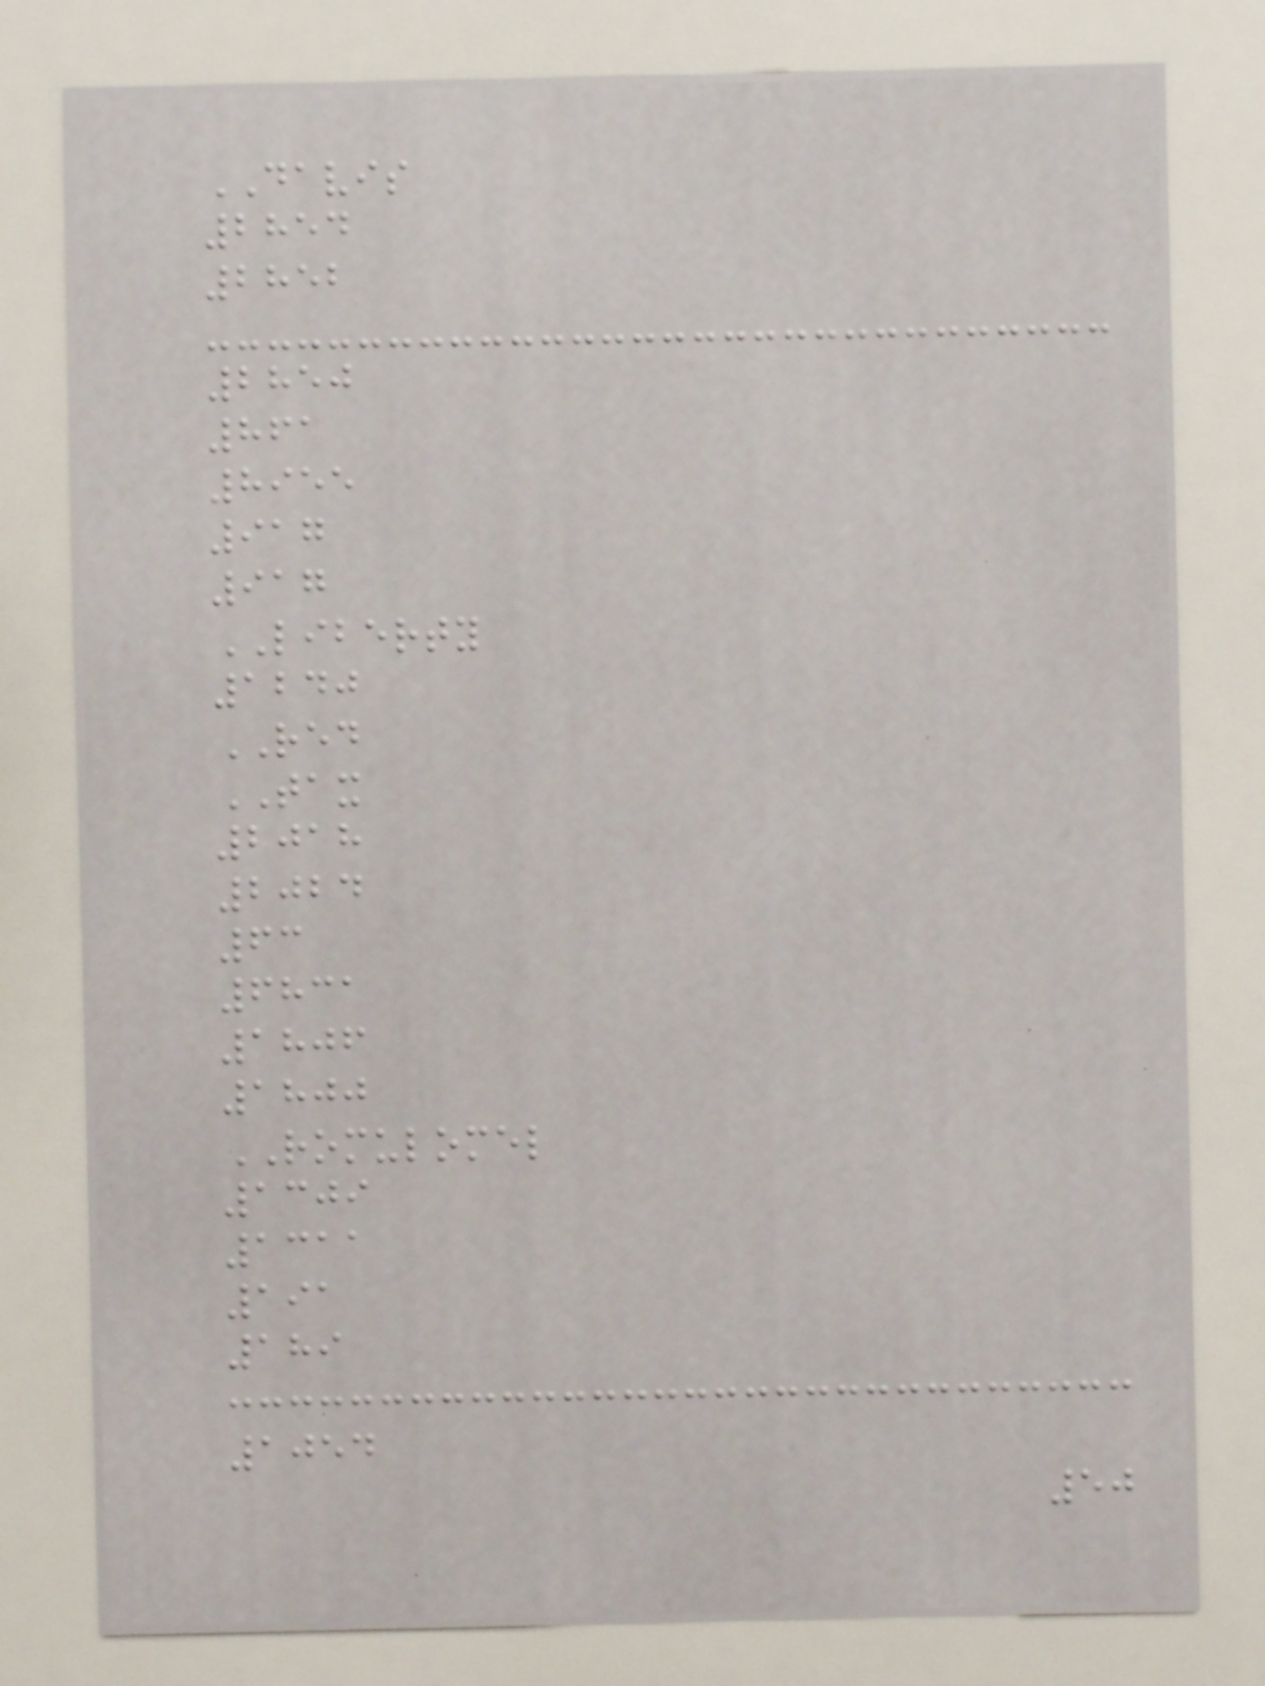DAVIS
2854
2852
2850
861
8955
917
917
LIBERTY
1240
RED
TAX
2018
2024
63
6831
1806
1800
ROMULOMEL
1309
1311
191
189
1054
50
